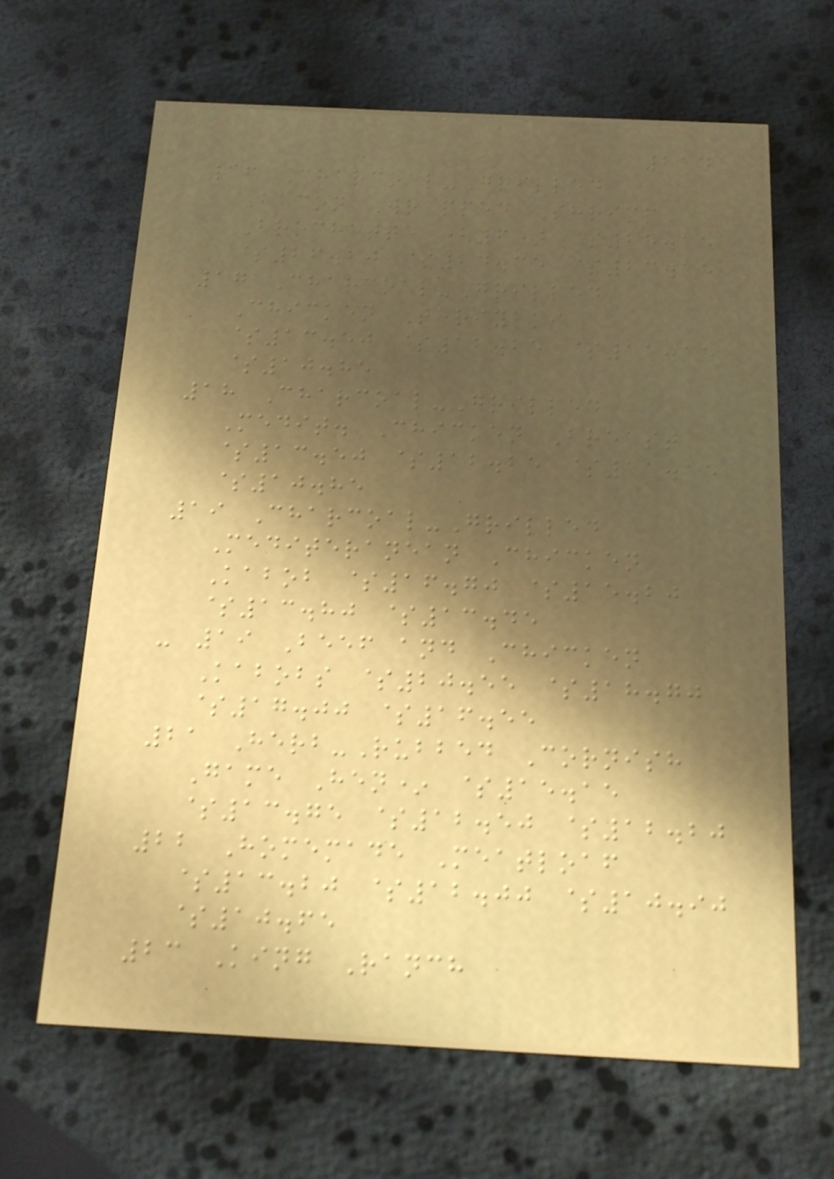214
16 Charcoal-Grilled
Bacon Wrapped Shrimp
Brochette (6) $28.15
$26.20 $24.35 $23.15
17 Charcoal-Grilled
Chicken Teriyaki
$13.50 $12.25 $11.15
$10.85
18 Charcoal-Grilled
Medit. Chicken Breast
$13.50 $12.25 $11.15
$10.85
19 Charcoal-Grilled
Mediteranean Chicken
Kabob $16.70 $15.20
$13.80 $13.45
- 19 Beef and Chicken
Kabobs $20.55 $18.70
$17.00 $16.55
21 Herb-Rubbed Cornish
Game Hen* $15.15
$13.75 $12.50 $12.20
22 Homemade Meatloaf
$13.20 $12.00 $10.90
$10.65
23 King Ranch
